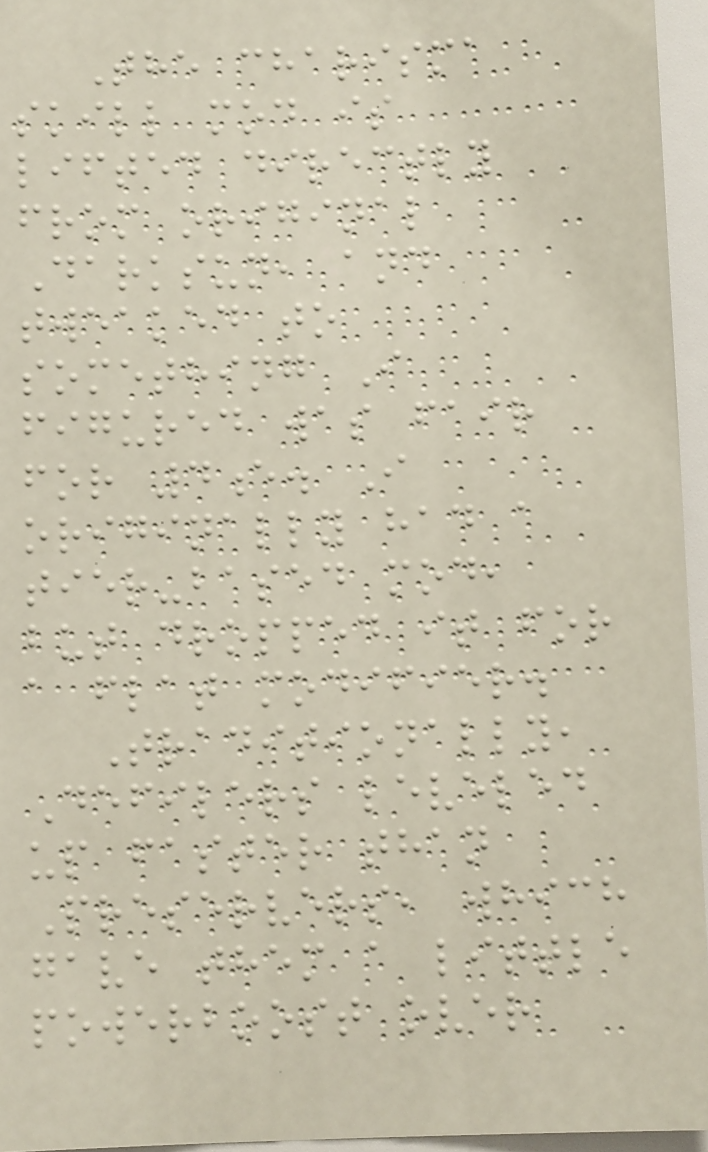The charisma
skill mod is
lifted directly
from original
Darksun, and
tweaked to
something I
figured was fair
for 4e. I
originally had a
tier-based mod,
but dropped it for
a flat modifier.
Traditionally,
Defilers leveled
up faster than
Preservers, which
gave them a little
powerboost over
